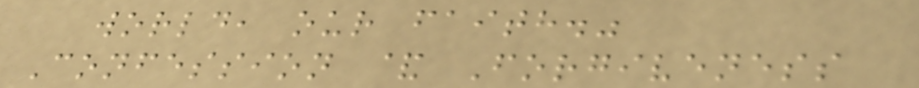world, our faith."
Confession & Forgiveness
